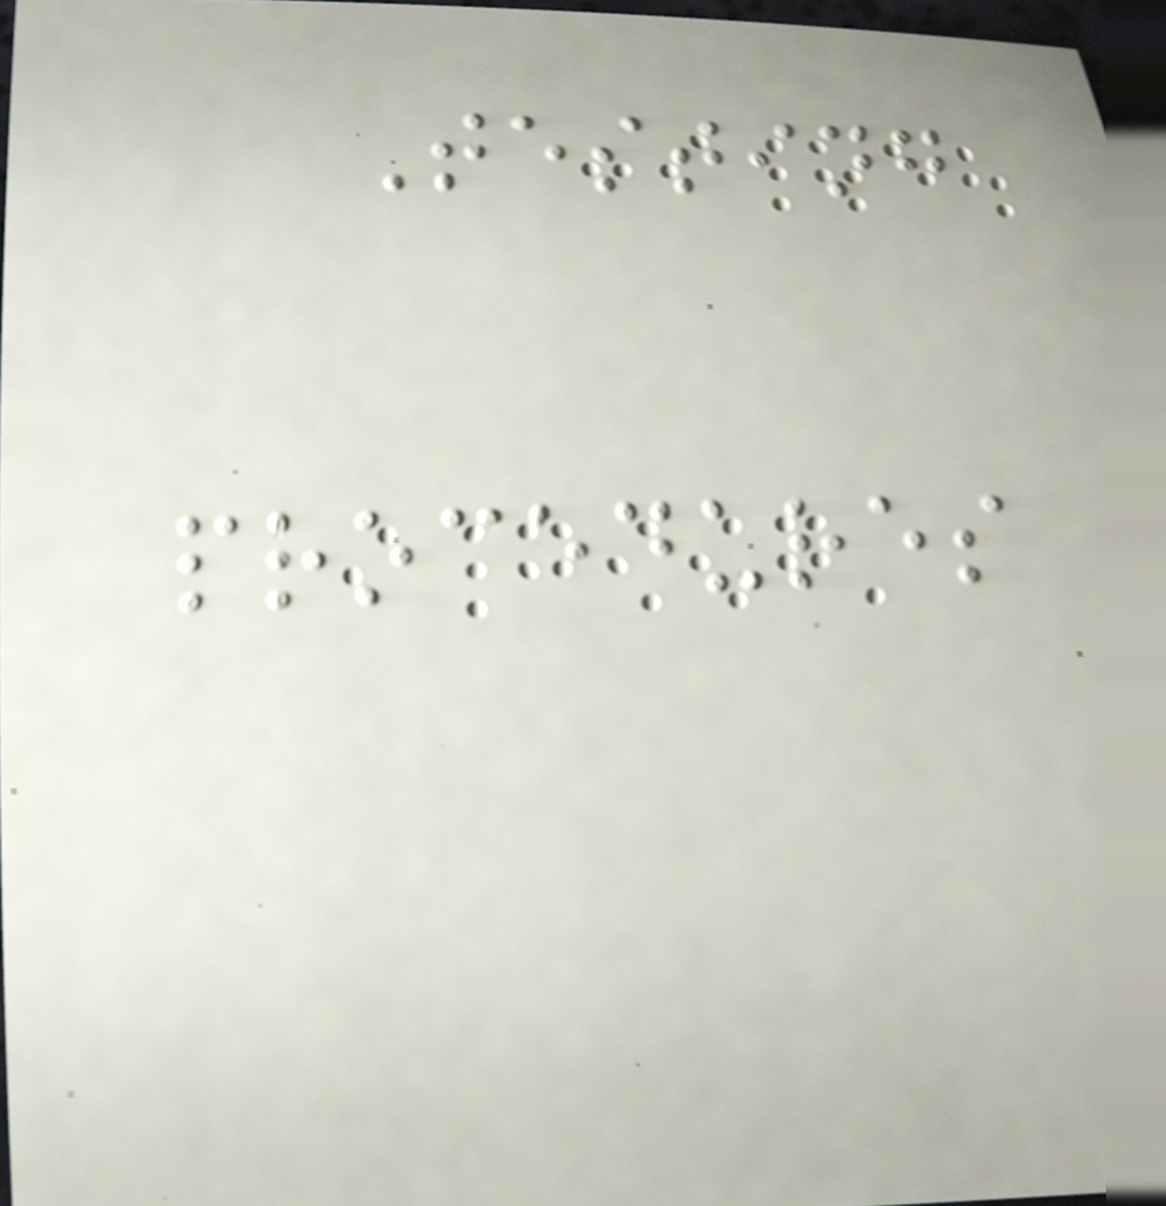Testing
procedures
